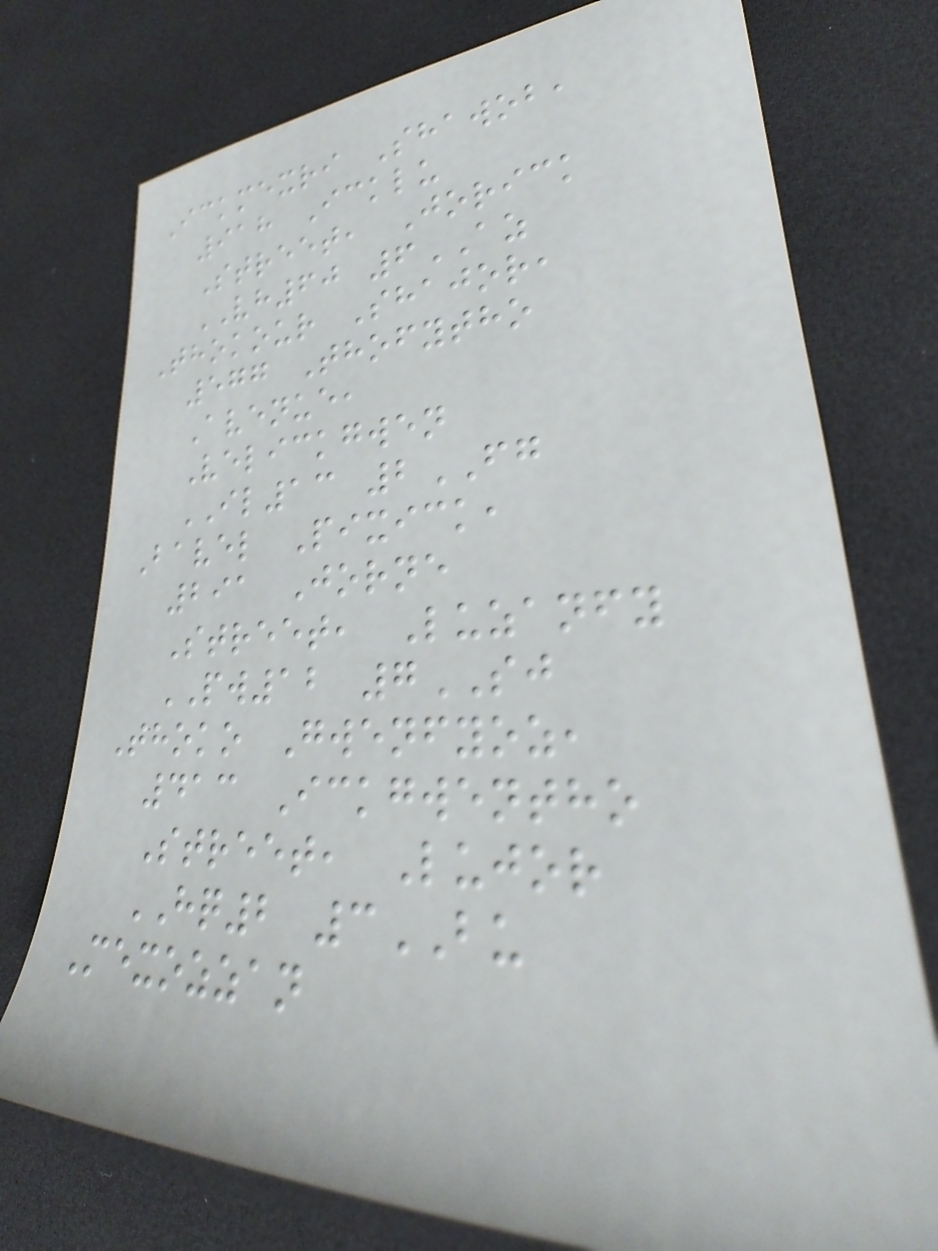Ickmexri Shawob,
918 Icklu
Street, Jorick
VH60 6AZ
Thokour Shajor,
577 Thofytho
Avenue,
Velickgwen
IL13 2FG
Bavel Pixick,
291 Jorne
Street, Luzanfy
PW12 7SJ
Thoko Gwenfyoz,
413 Ickgwentho
Street, Lujor
HQ2 3BU
Mexozzan
